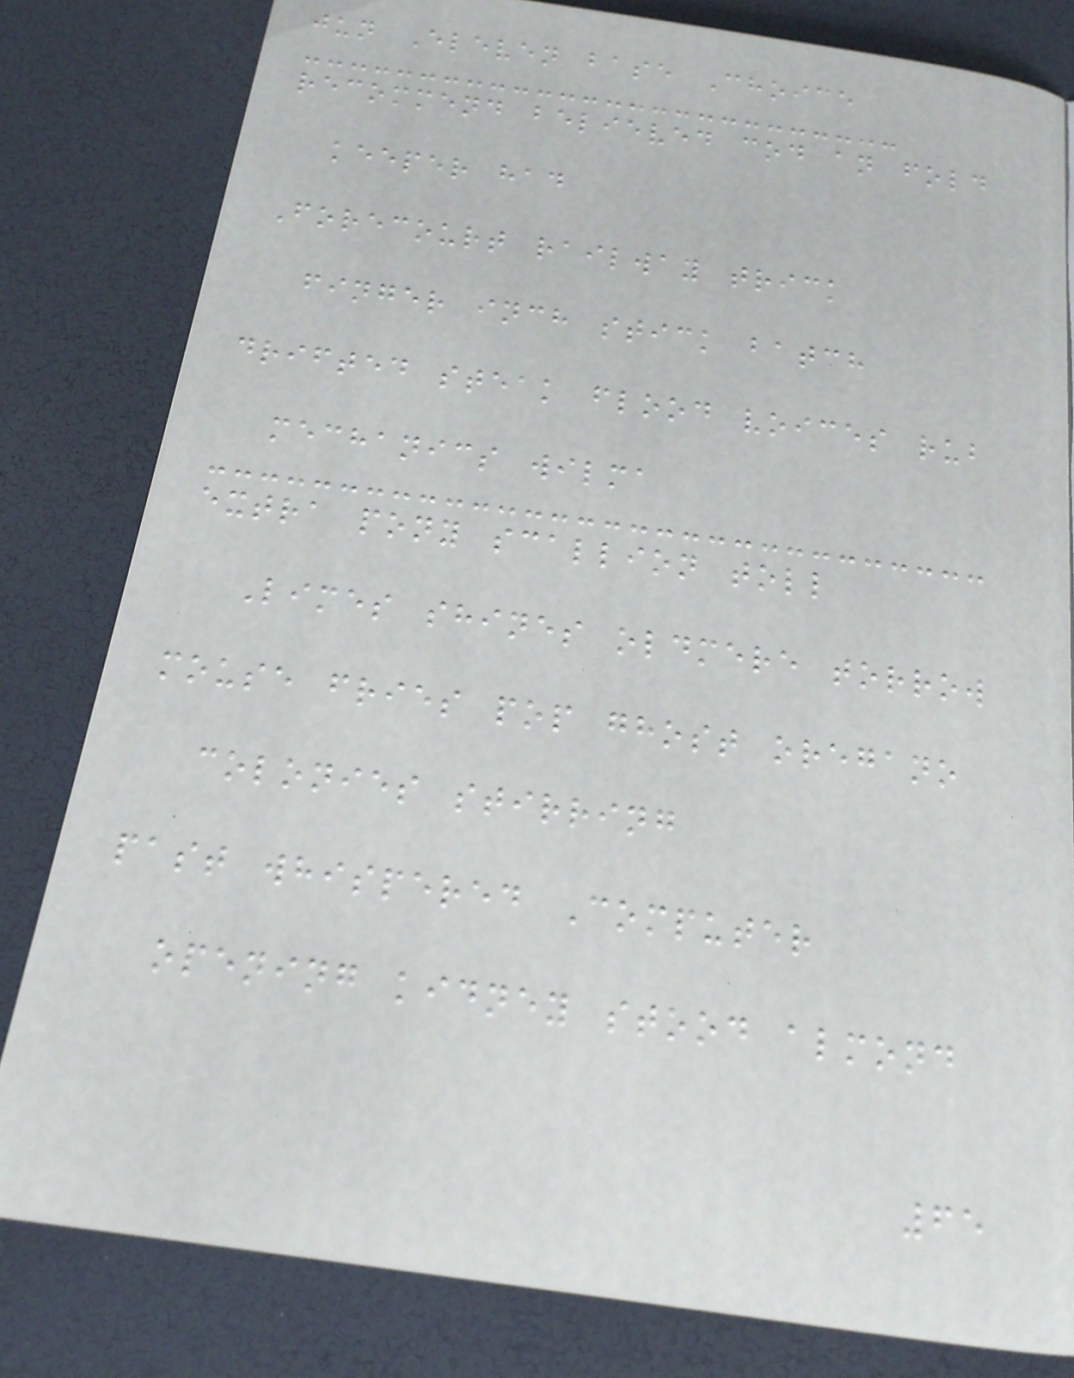jun Eleven base Choice
recommend believed cod an fold
keeper had
Forecourt railway trick
finger inch stick batch
drifted steak flood voices rub
mechanics wilma
extra pony scallion toll
Limes shines oldmere torrow
mouse fries pop ghost oregano
colonies stirring
past whispered Computer
opening kidney stood almond
65
